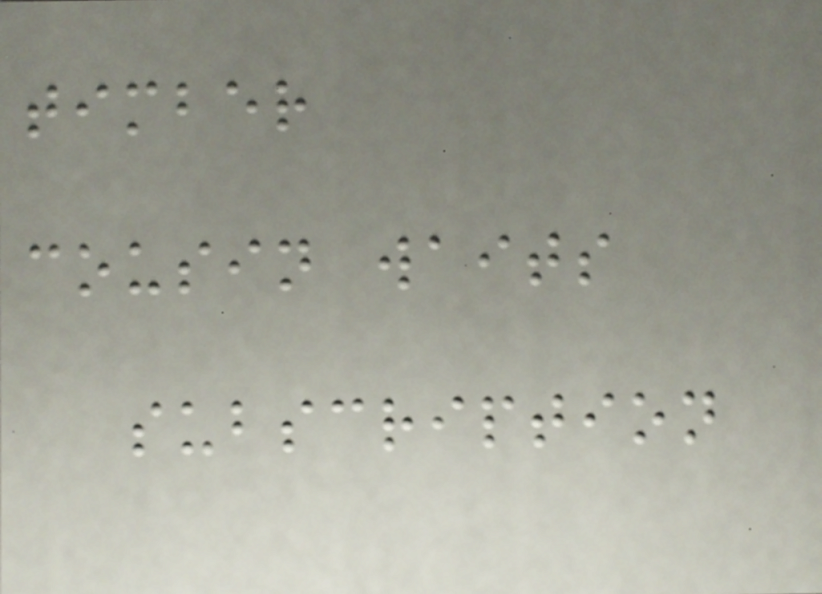timber
cousin waits
subscription
